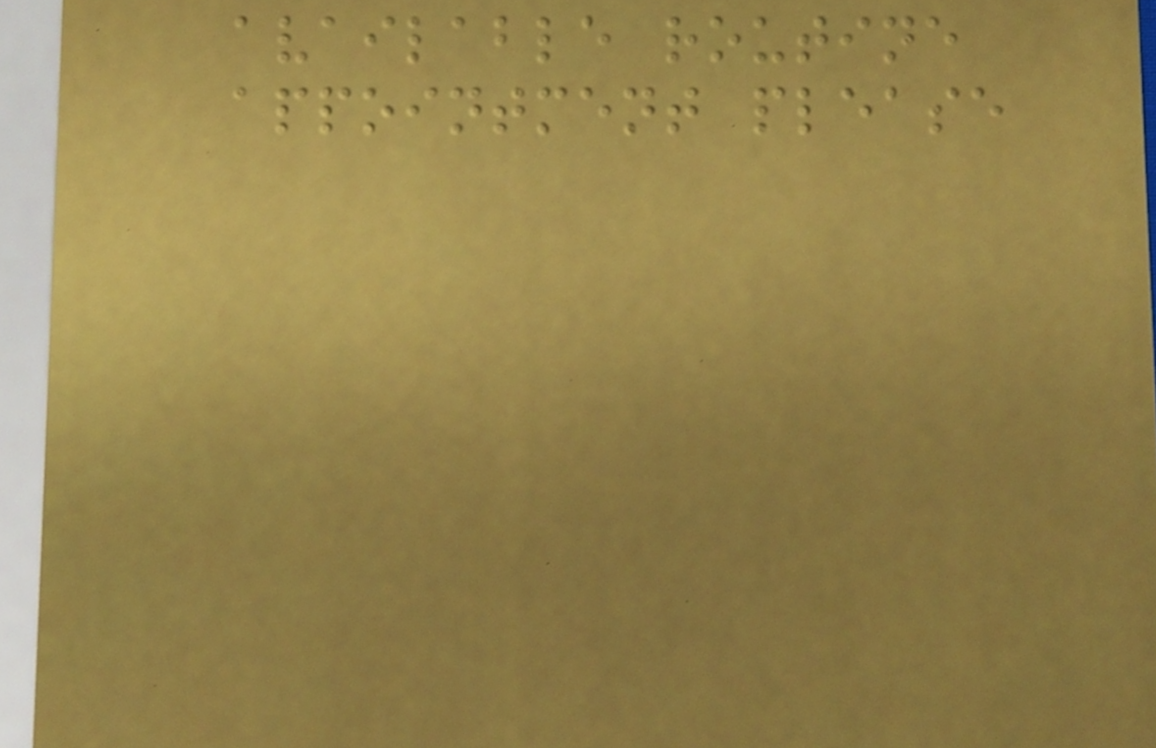available routine
appointment please
